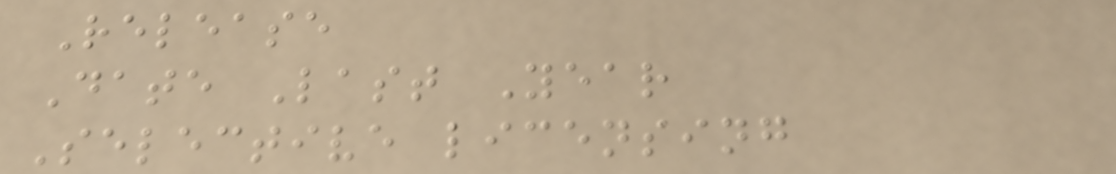Release
Date Last Year
Selective licensing
